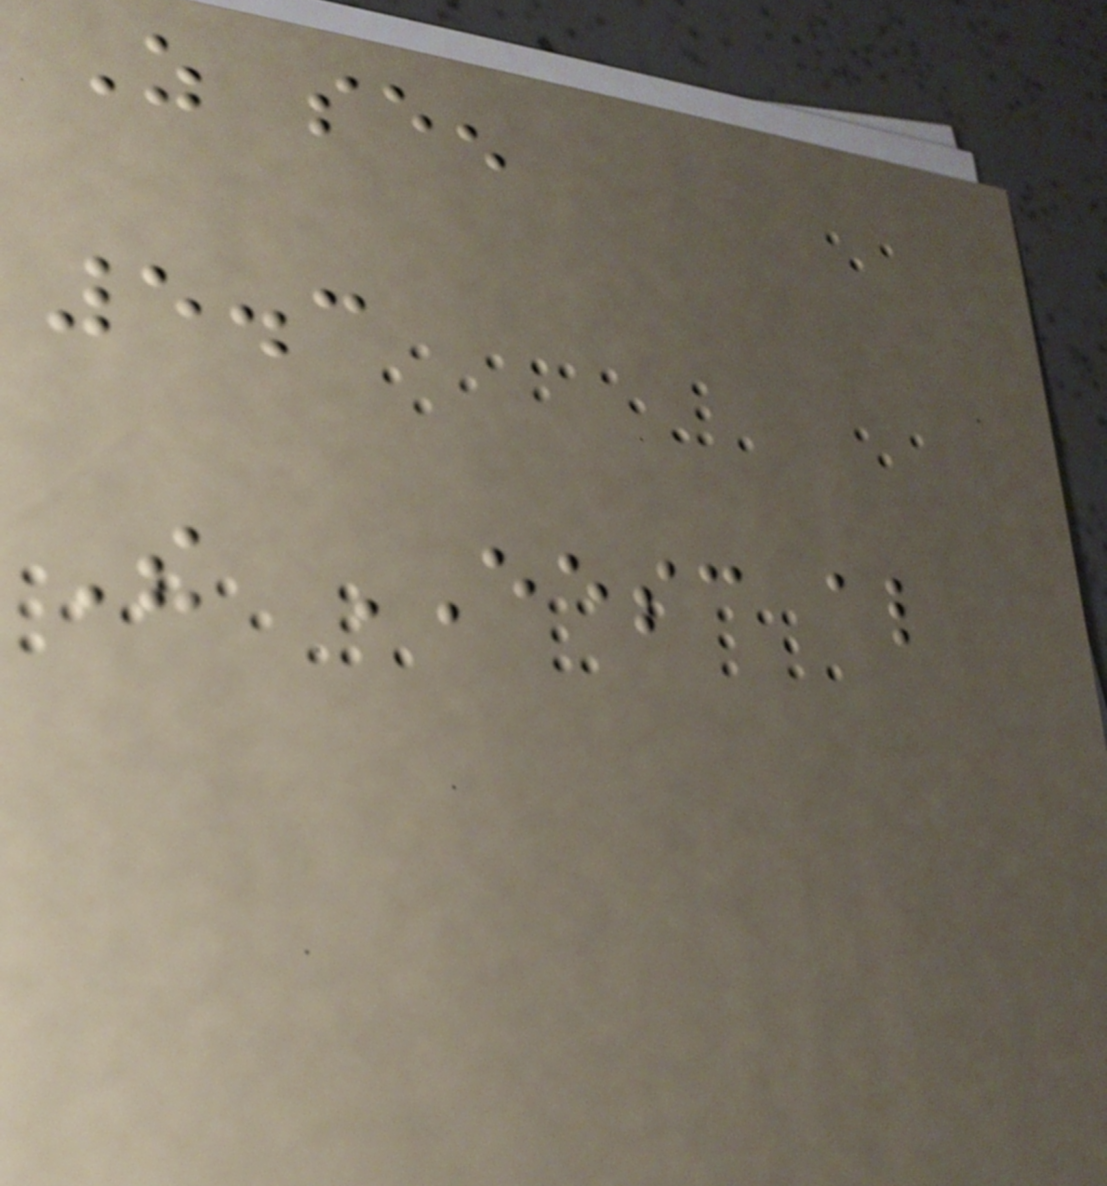As seen
5.3
The EESC also
